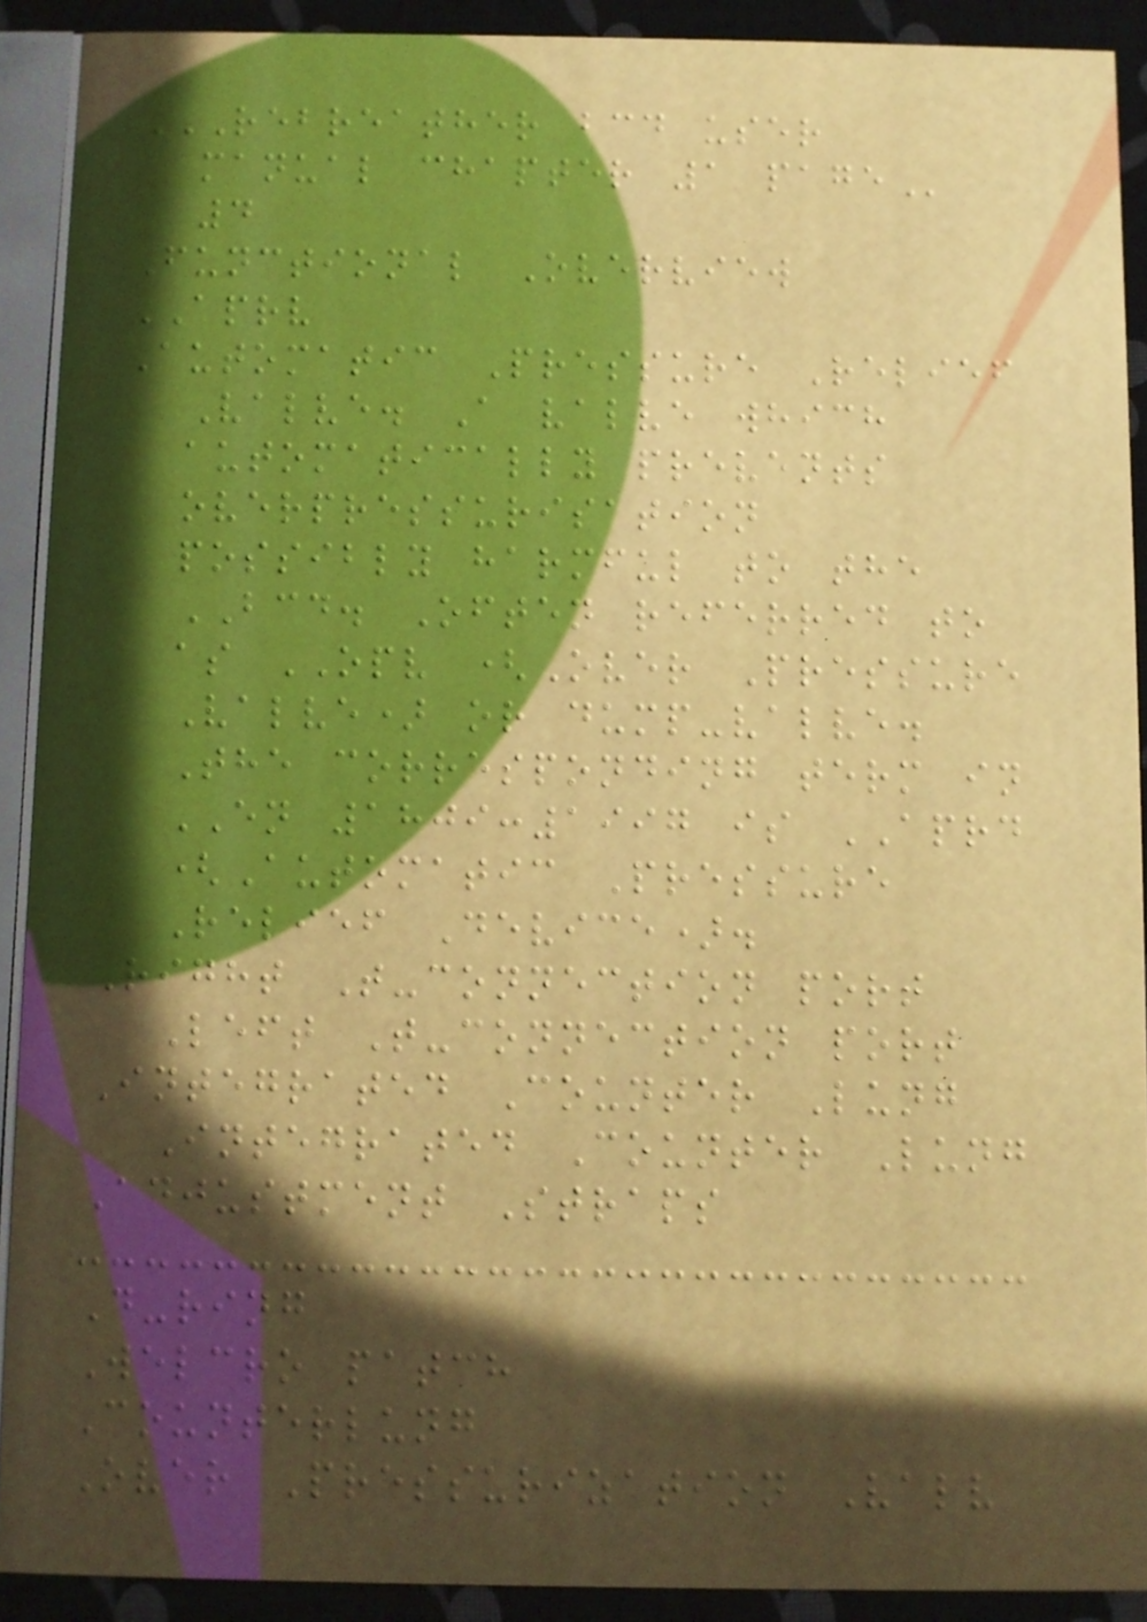REBREATHER BCD USER
MANUAL CHAPTER 1 PAGE
4
Functional Overview
APRV
Automatic Pressure Relief
Valve. A valve which
automatically prevents
overpressurisation
possibly harmful to the
BCD. Often referred to
as OPV (Over Pressure
Valve) or dump-valve.
The corresponding term in
EN 1809:1997 is APRD
(Automatic Pressure
Relief Device).
Right T-connection port
Left T-connection port
Integrated Counter Lung
Integrated Counter Lung
Adjustment Straps
D-ring
Welcro patch
Counterlung
Over Pressurization Valv
